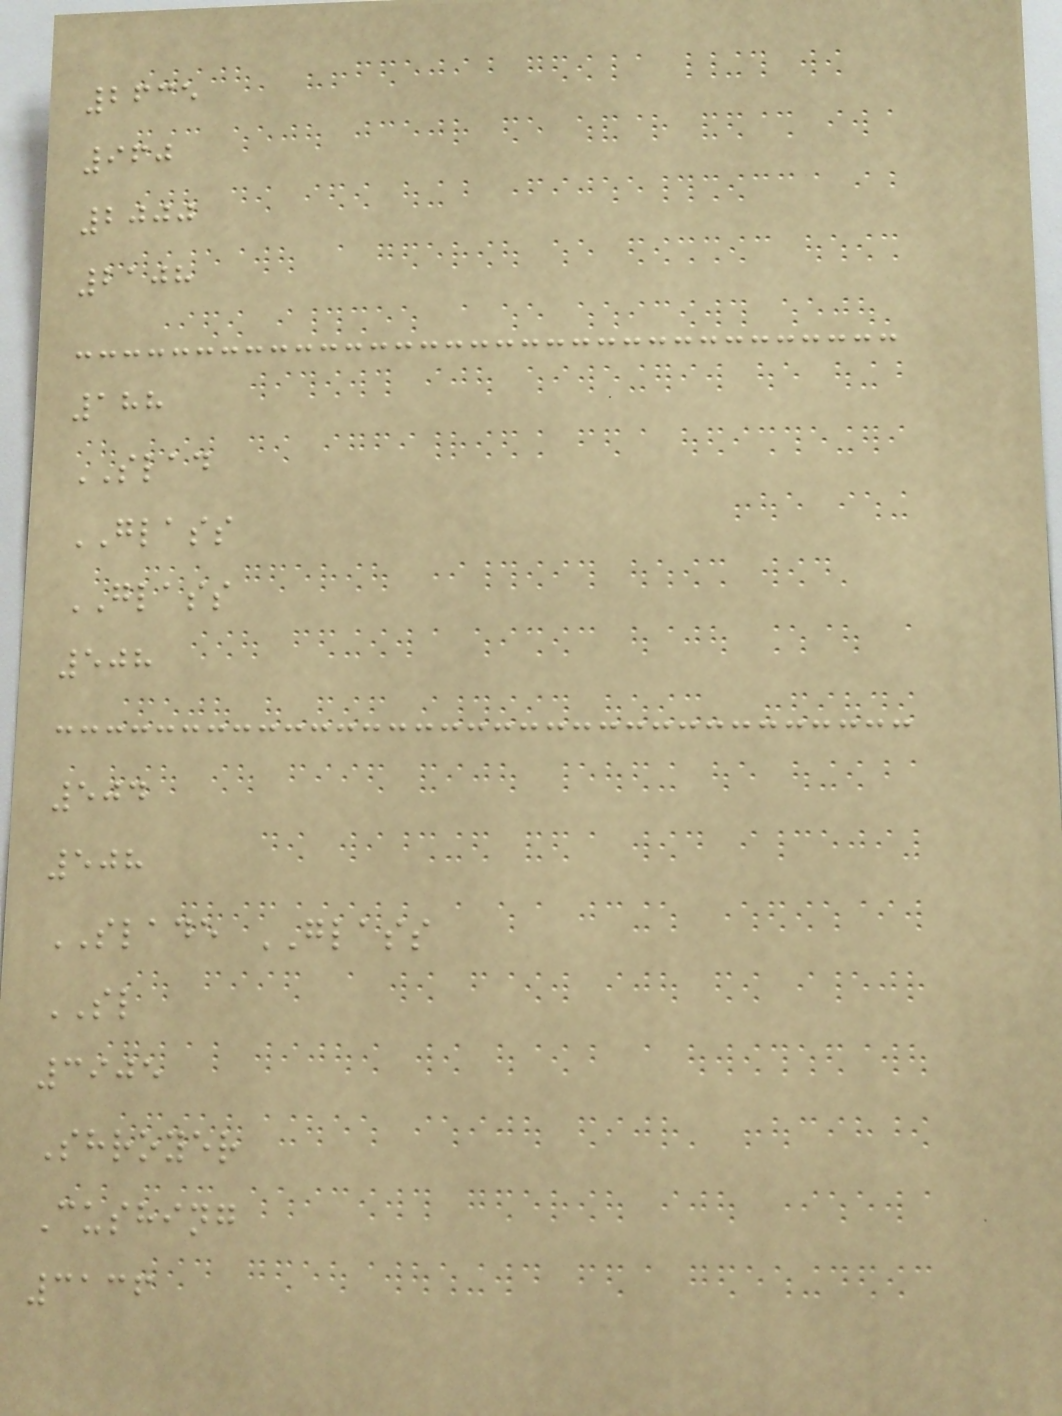2635
960
2000
2108
188
SLAD
GLASS
GLASS
508
504
508
SLADE GLASS
SL
3905
Shroyer
Cushing
3136
